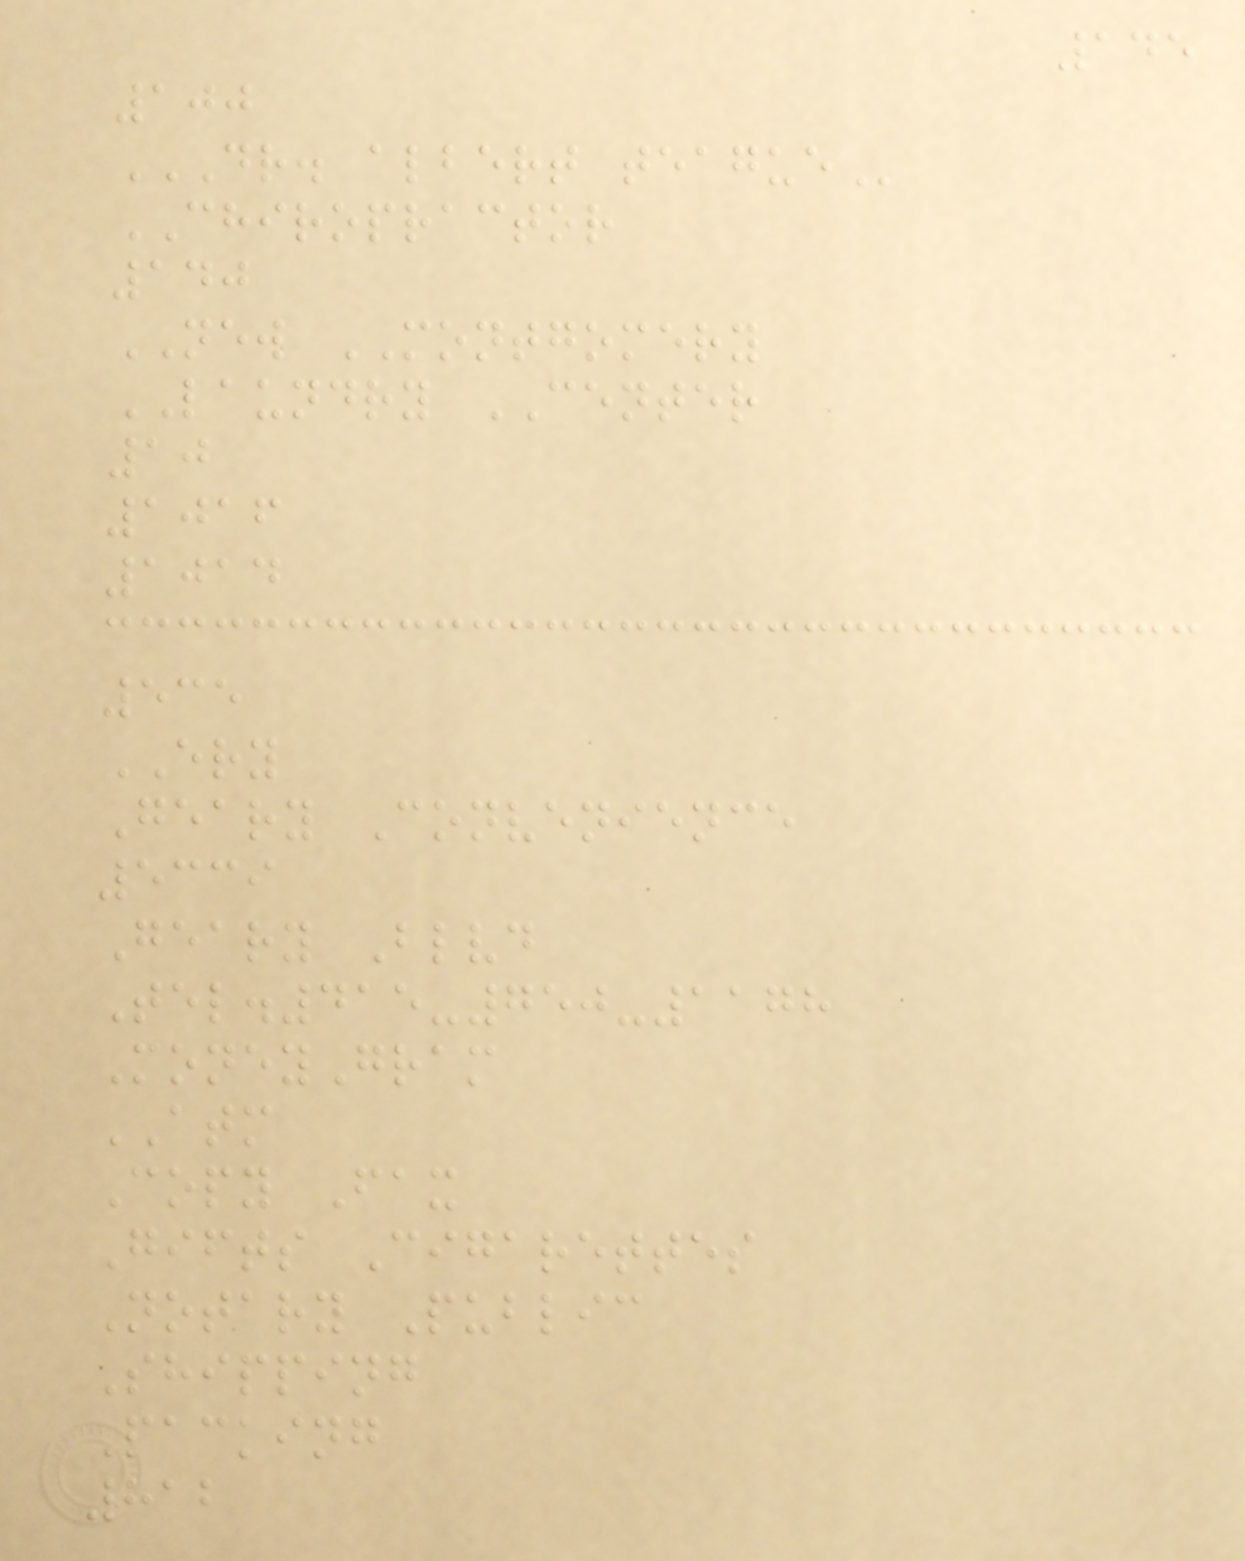145
100
DR. ALBERT TEAGUE
CHIROPRACTOR
140
NEW MONTGOMERY
LAUNDRY CENTER
10
1016
1014
535
ERY
Geary Convenience
5339
Geary Blvd
Tel.415-750-1178
MoneyGram
ATM
Copy Fax
Gifts Cigarettes
Notary Public
Shipping
Packing
812
